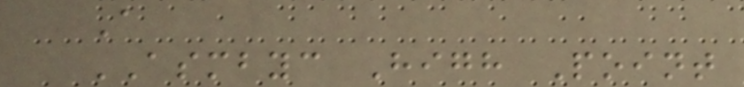A
ASMBYC High Point
